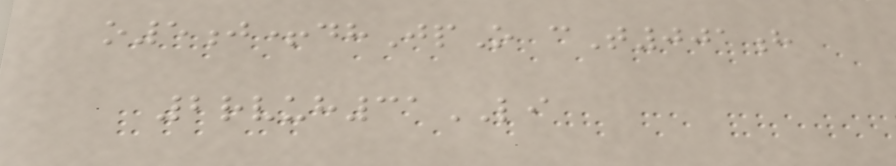o5j+dhJpO cT001h
2rvuh31LI
